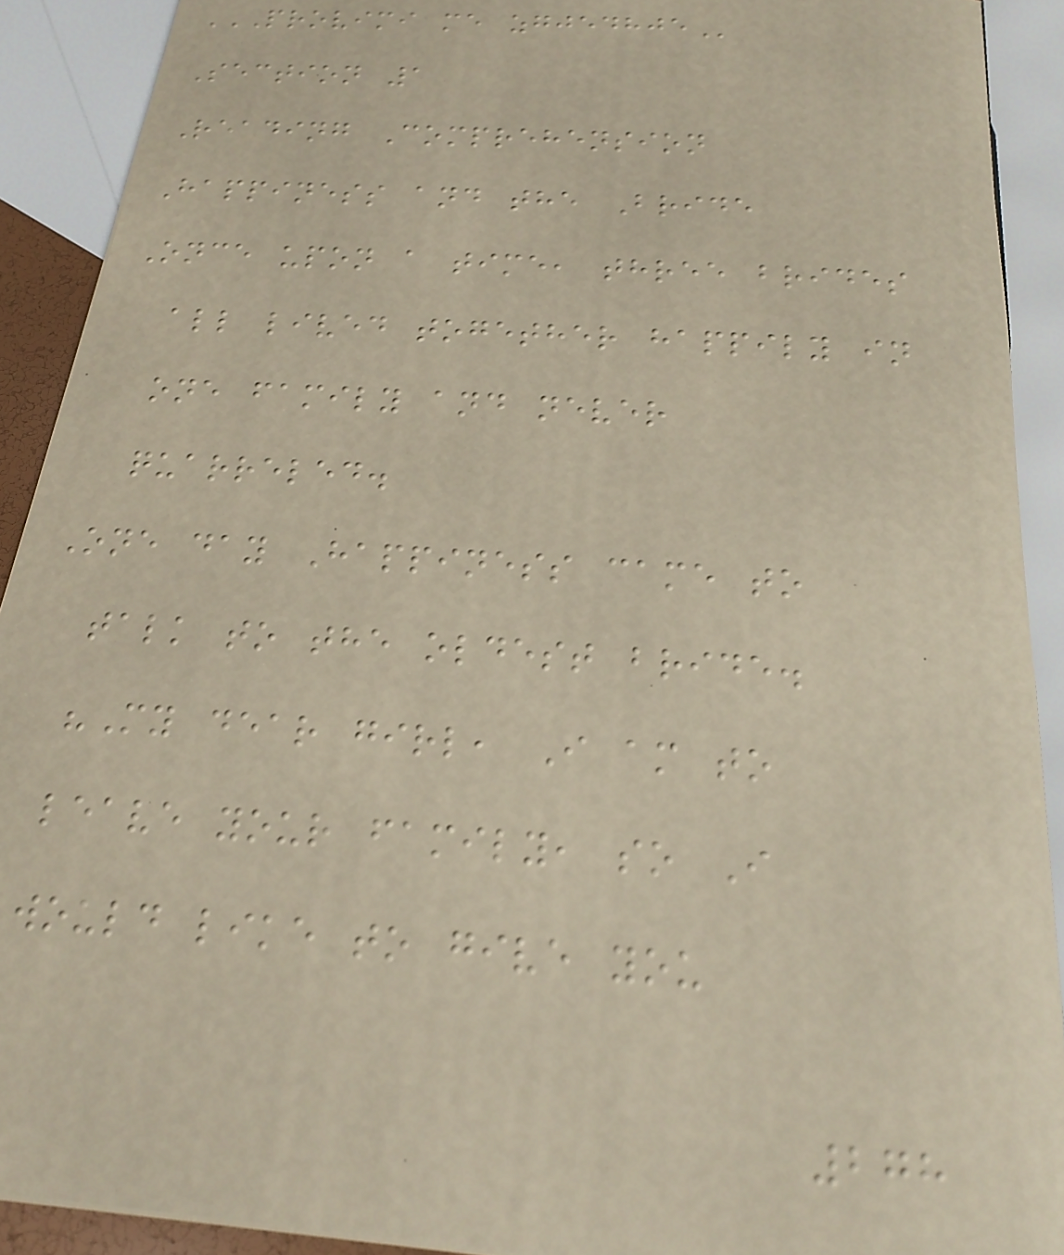PROVIMI ME ZGJEDHJE
Section 1
Reading Comprehension
Happiness and the Bride
Once upon a time, three brides
all lived together happily in
one family and never
quarreled.
One day Happiness came to
talk to the oldest bride.
"My dear girl, I am to
leave your family, so I
would like to give you
278
